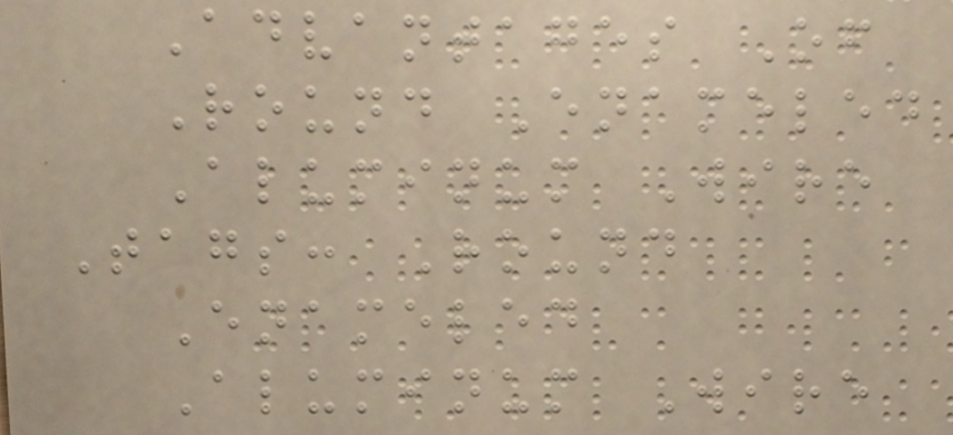Advantages Of
Round Enameled
Aluminum Wire
Tags: Round
Enameled
Aluminum Wire
